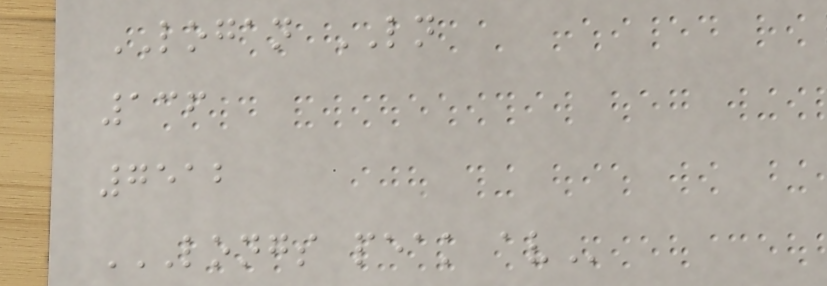LOGAN LN
136
7512
LONGS PEAK AV
